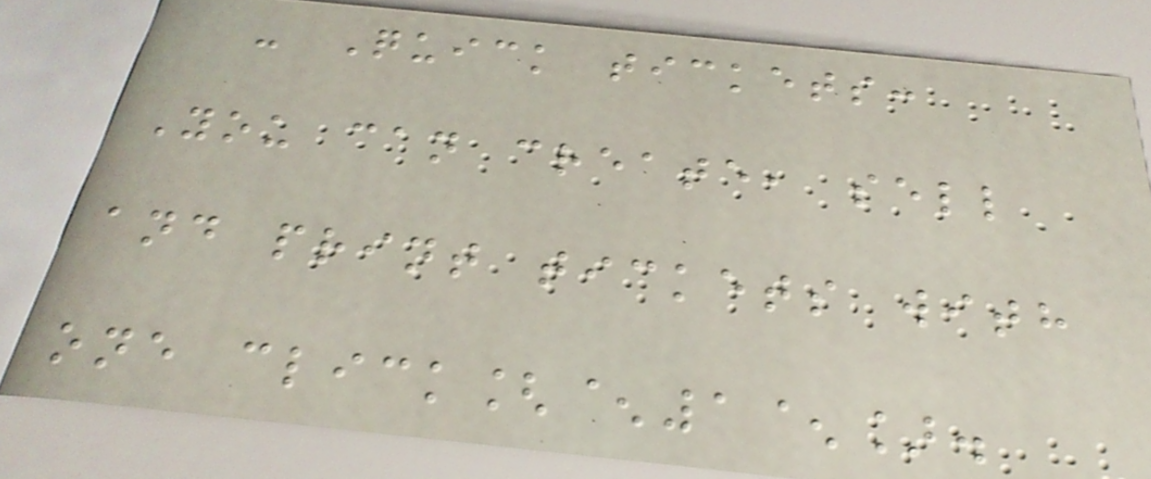- Quick tickets:
You can create, sell
and print tickets with
one click[^1^].
